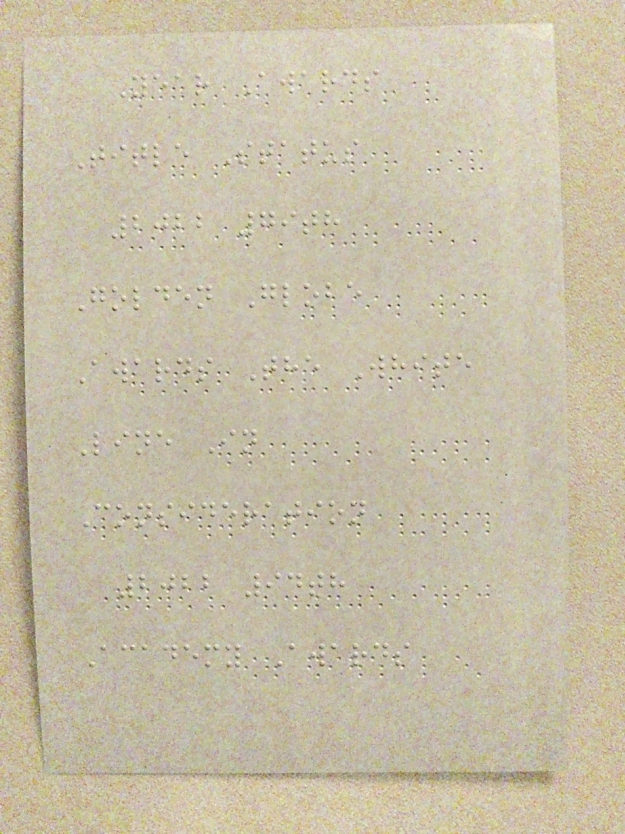Year Awards
Title Status
2022 79th
Golden Globe
Awards The White
Line In
Consideration
2022 94th
Academy Awards
